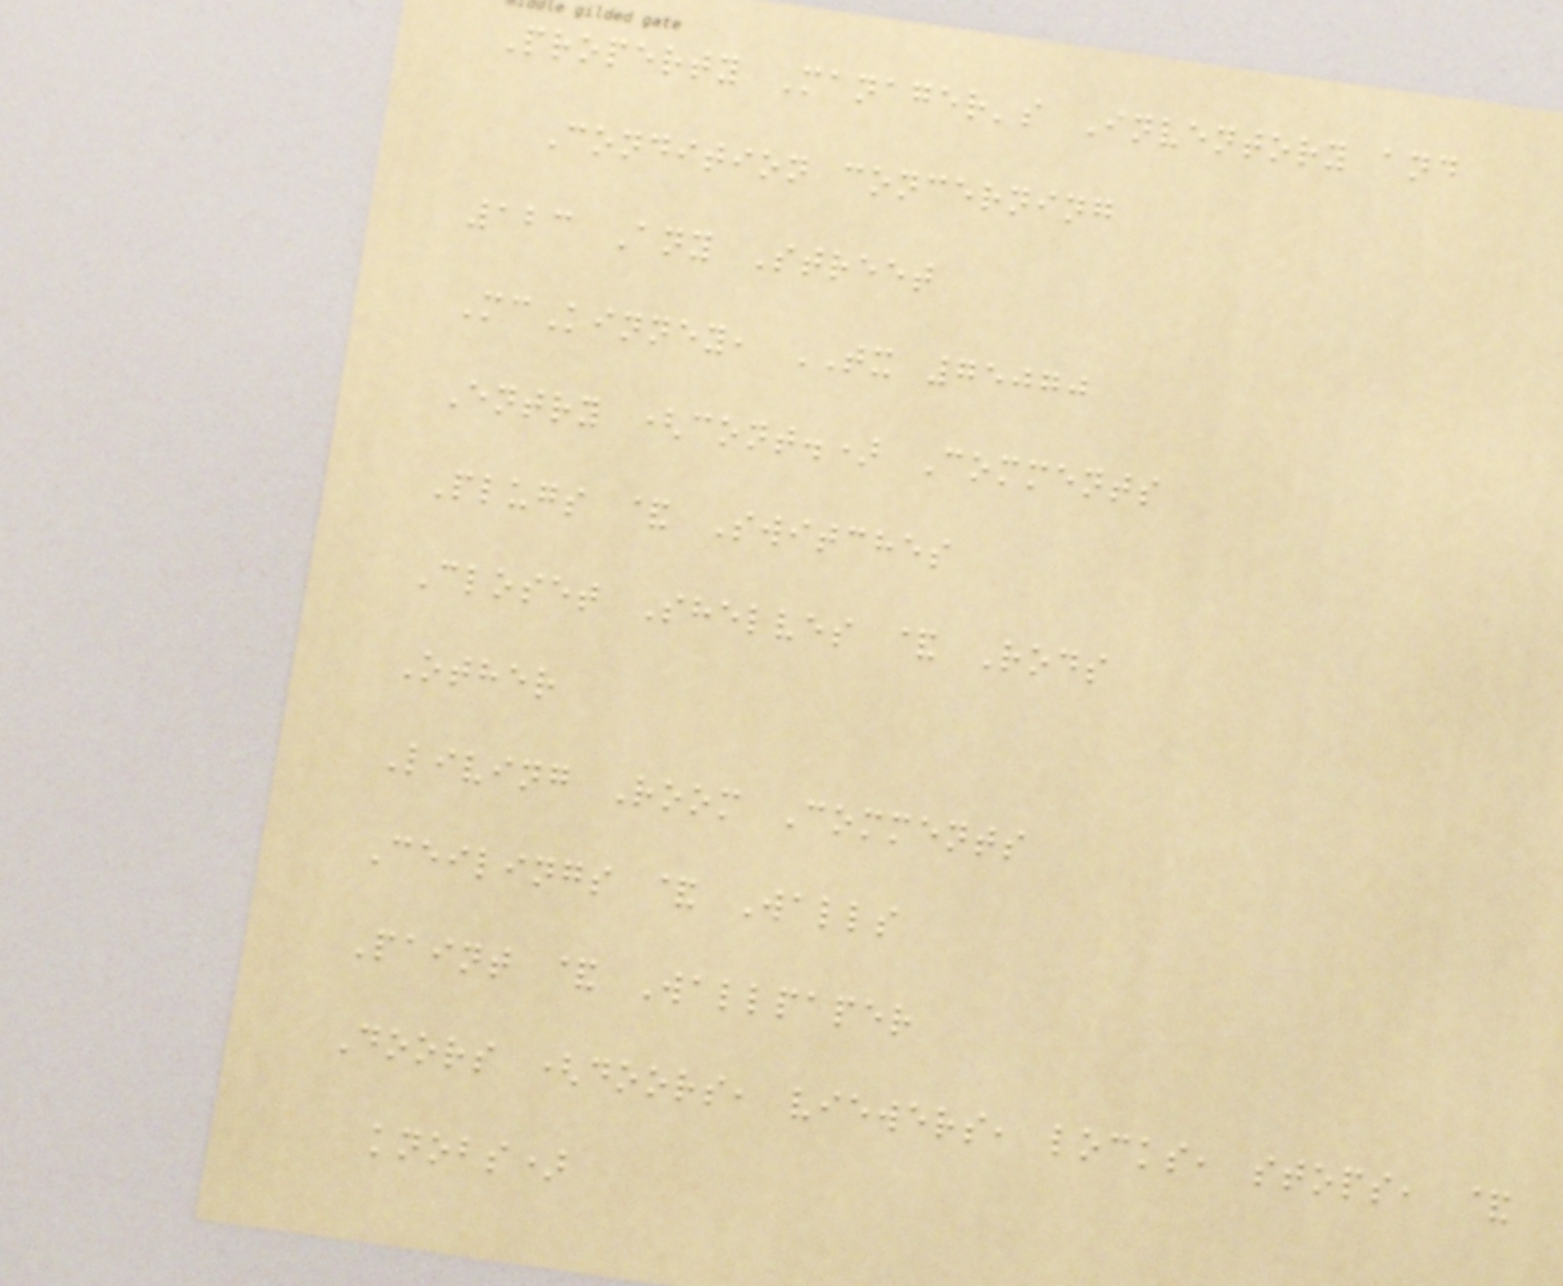Property Manager's Inventory and
Condition concerning
123 Any Street
McKinney, TX 75070
Entry (cont.) Comments
Plugs & Switches
Closet Shelves & Rods
Other
Living Room Comments
Ceilings & Walls
Paint & Wallpaper
Doors (doors, viewers, locks, stops, &
knobs)
